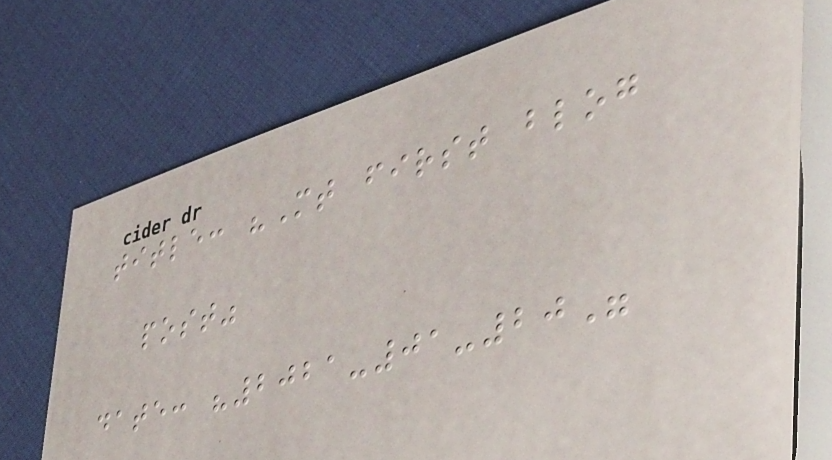title: "Mt first blog
post"
date: "2021-01-20"
